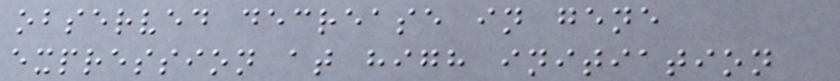observed decrease in gene
expression at high initiation
